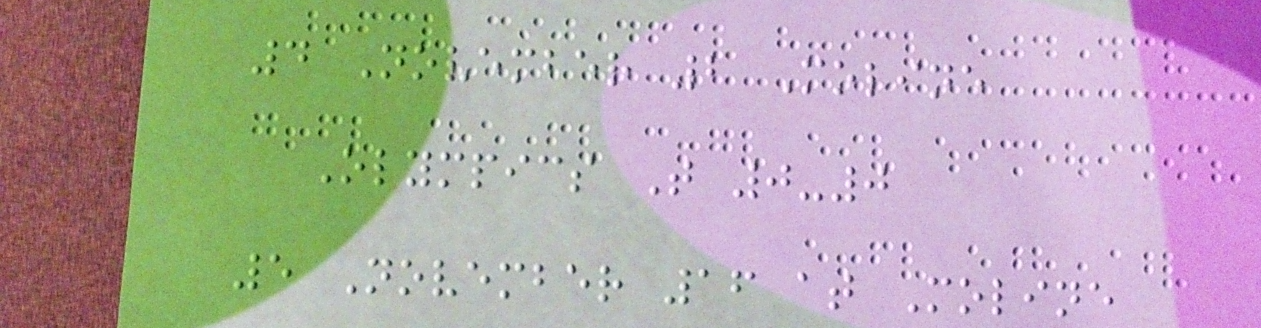4 November 2 Moline
Olympics T 0-0
5 November 16 at Moline
